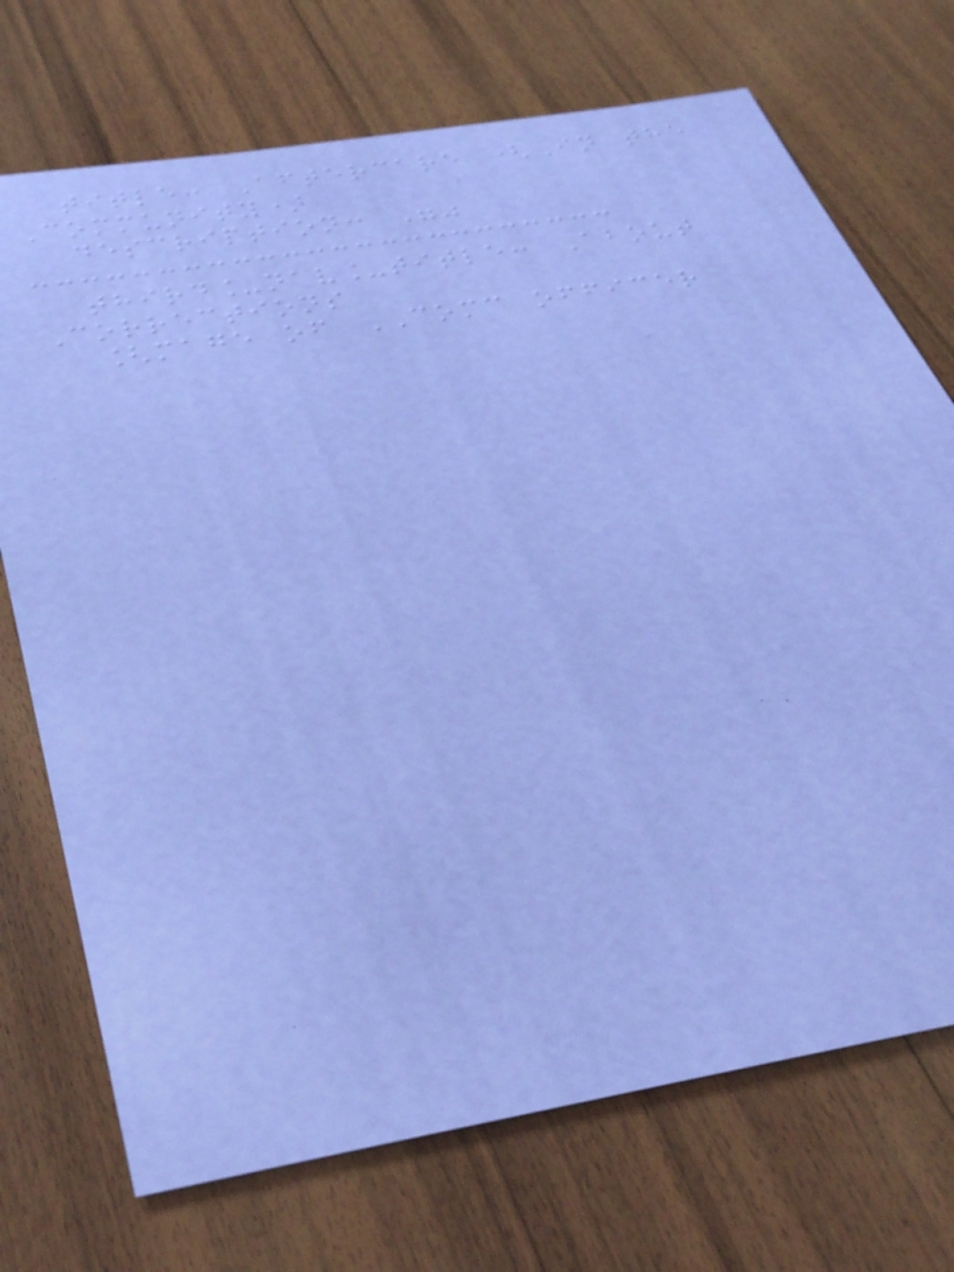title: Aftercare (In the
Community)
description: ""
third_nav_title: About
Corrections
[mage of COMC officer
